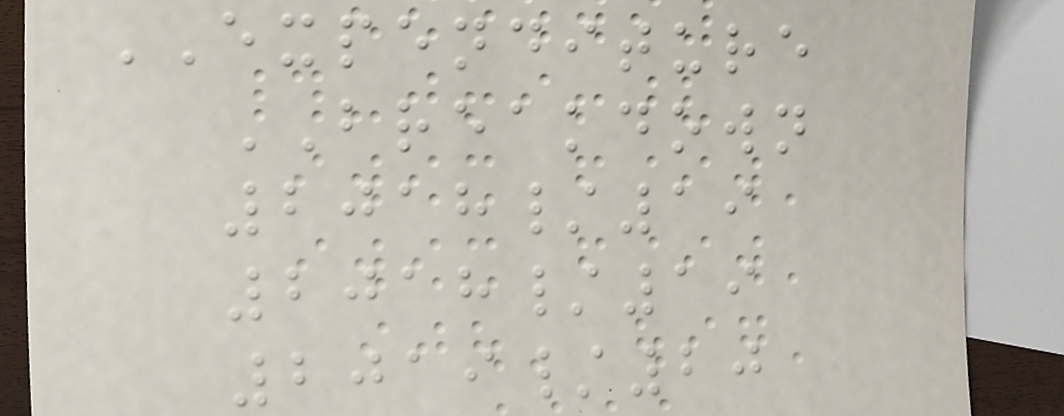EXPENDITURE
BREAKDOWN
2018/19
2018/19
2019/20
